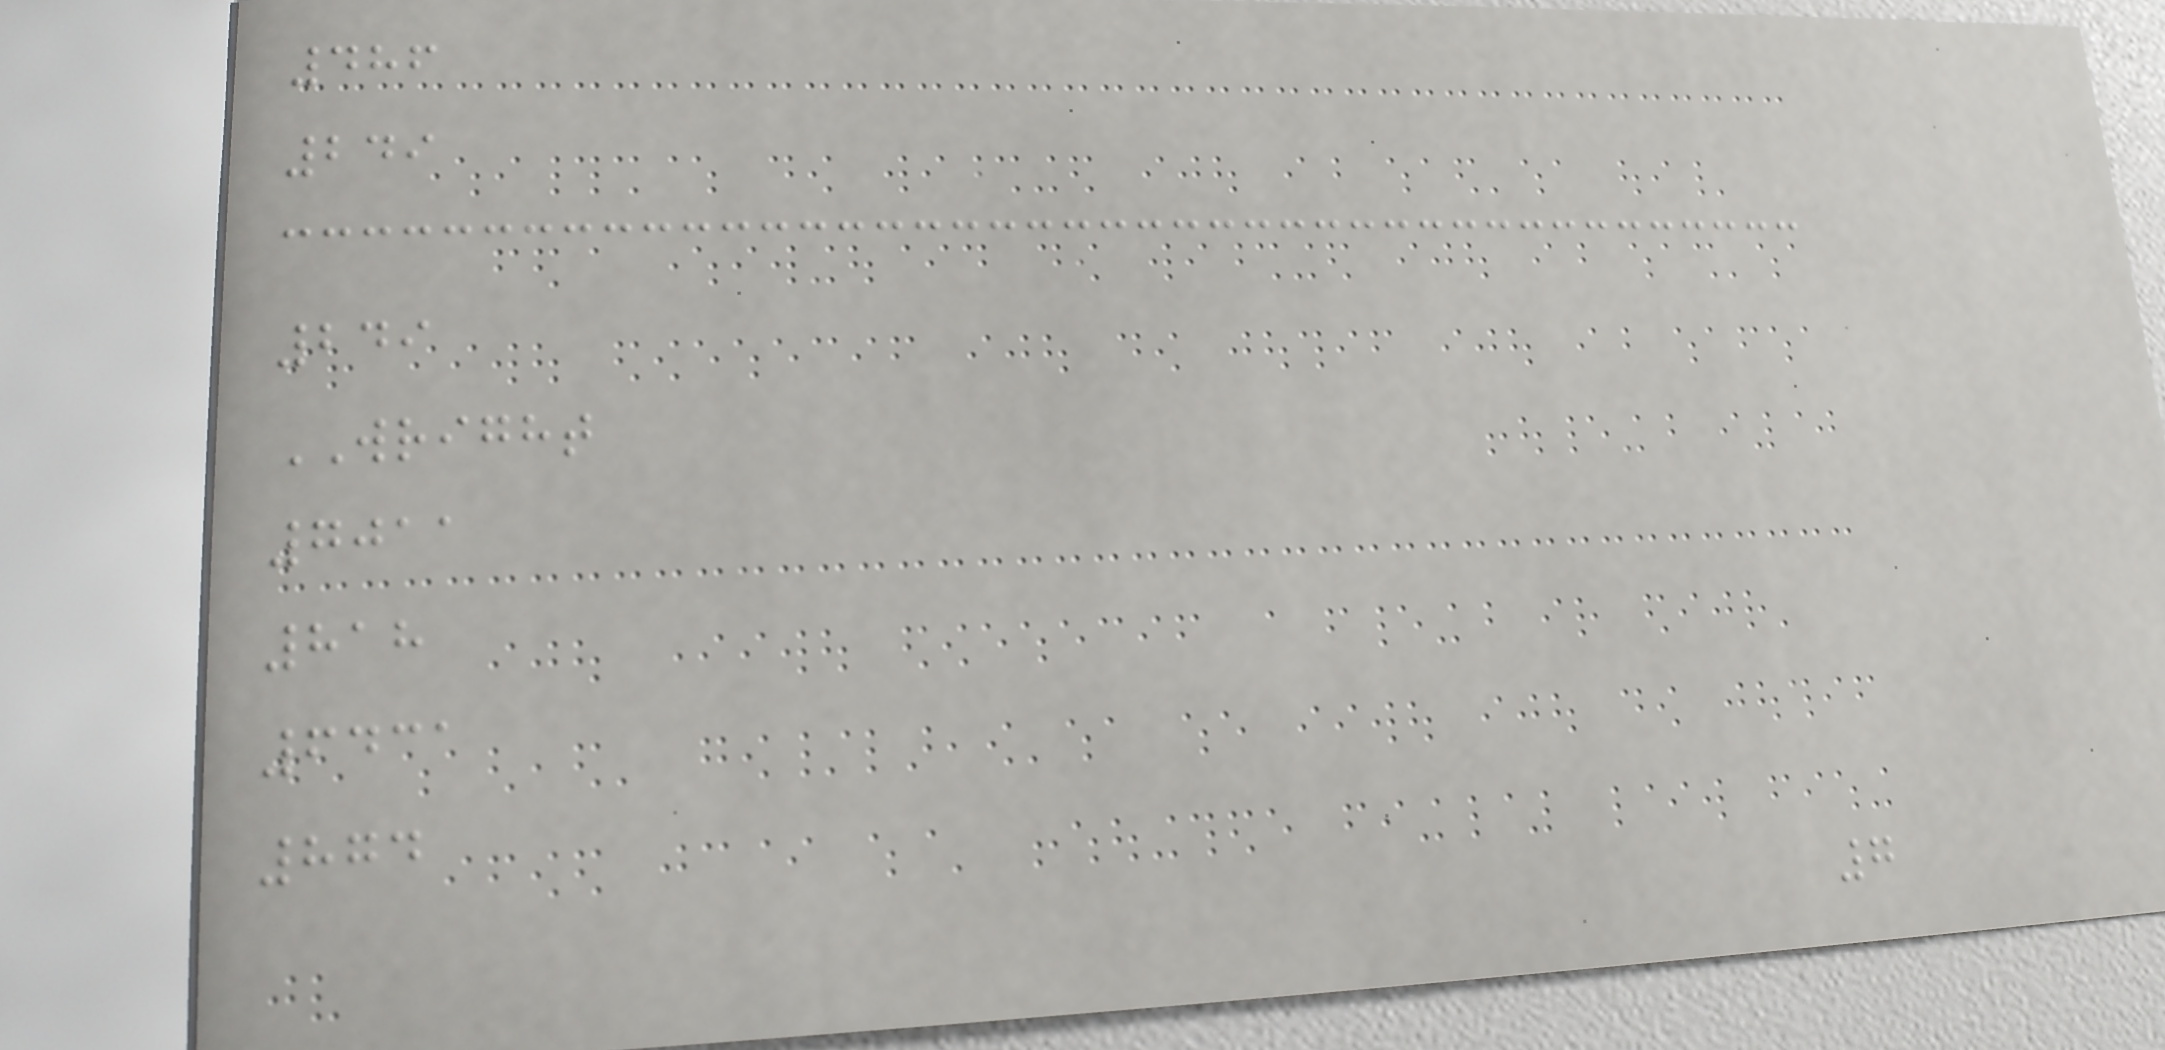486
249
249
WRIGHT
7011
818
6431
874
7
